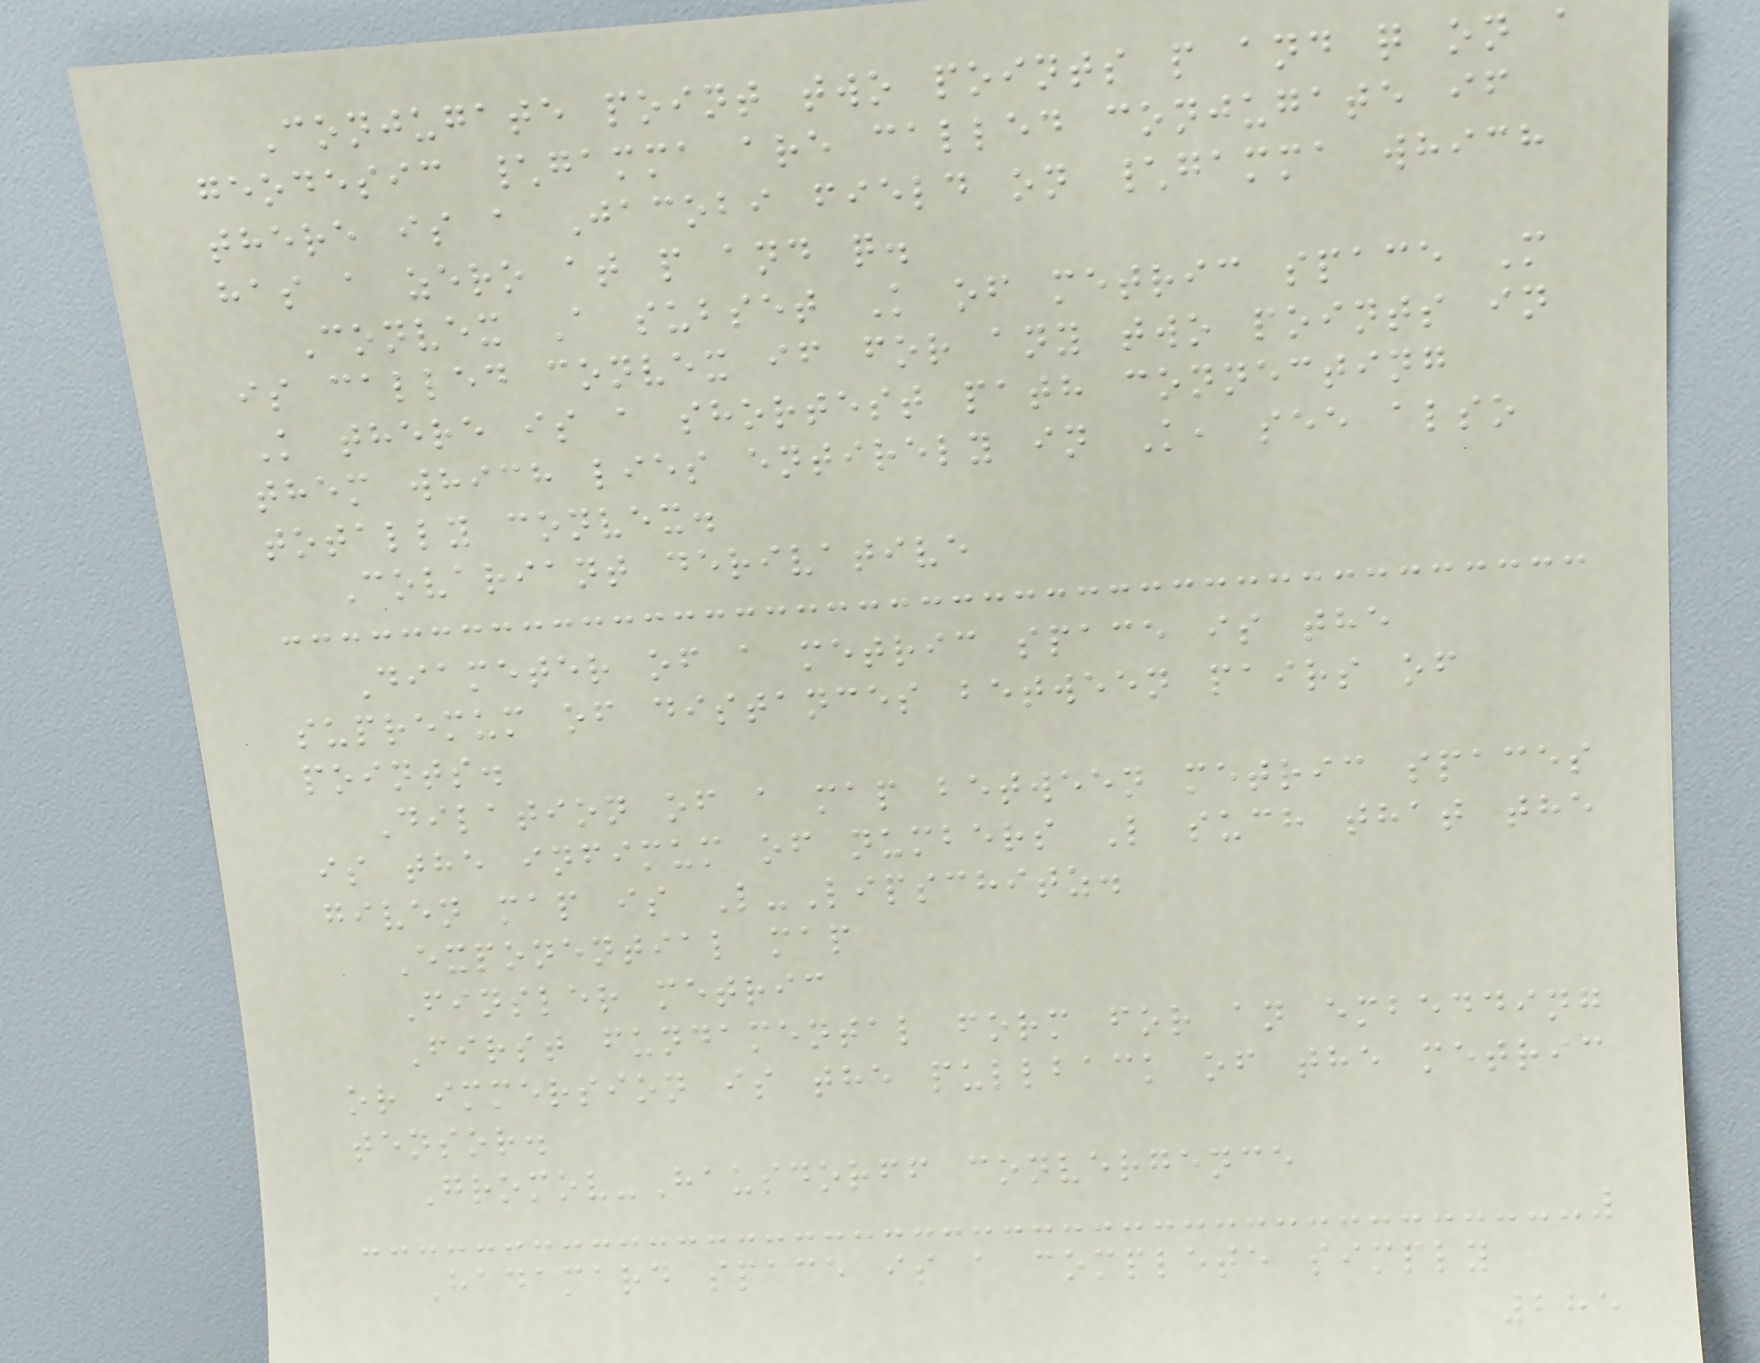Conjugate point two points p and q on a
geodesic \gamma are called conjugate if
there is a Jacobi field on \gamma which
has a zero at p and q.
Convex A subset K of metric space M
is called convex if for any two points in
K there is a shortest path connecting
them which lies entirely in K, see also
totally convex.
Covariant derivative
Diameter of a metric space is the
supremum of distances between pairs of
points.
Dilation of a map between metric spaces
is the infimum of numbers L such that the
given map is L-Lipschitz.
Exponential map
Finsler metric
First fundamental form for an embedding
or immersion is the pullback of the metric
tensor.
Gromov-Hausdorff convergence
Hadamard space is a complete simply
285
